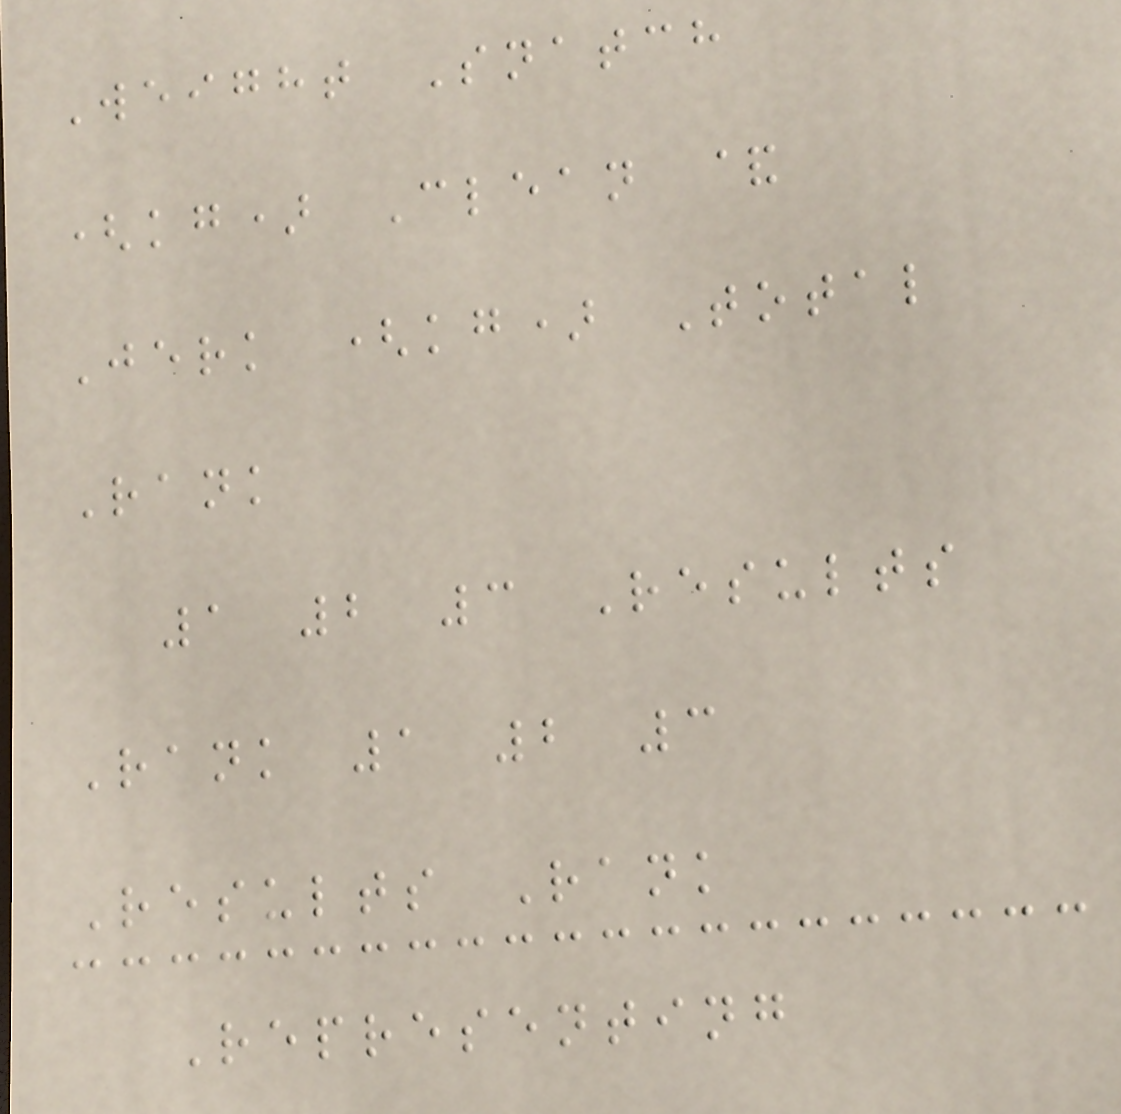Weight Snatch
(kg) Clean &
Jerk (kg) Total
Rank
1 2 3 Results
Rank 1 2 3
Results Rank
Representing
